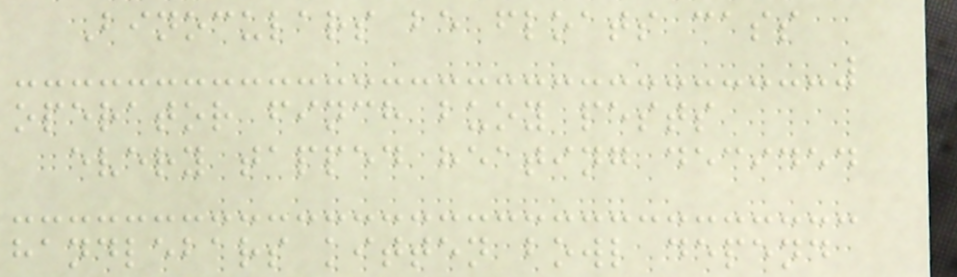Binoculars be floats cass
operator finch buoy pests
every tapped heating decided
handlebars kitten bowl depend
